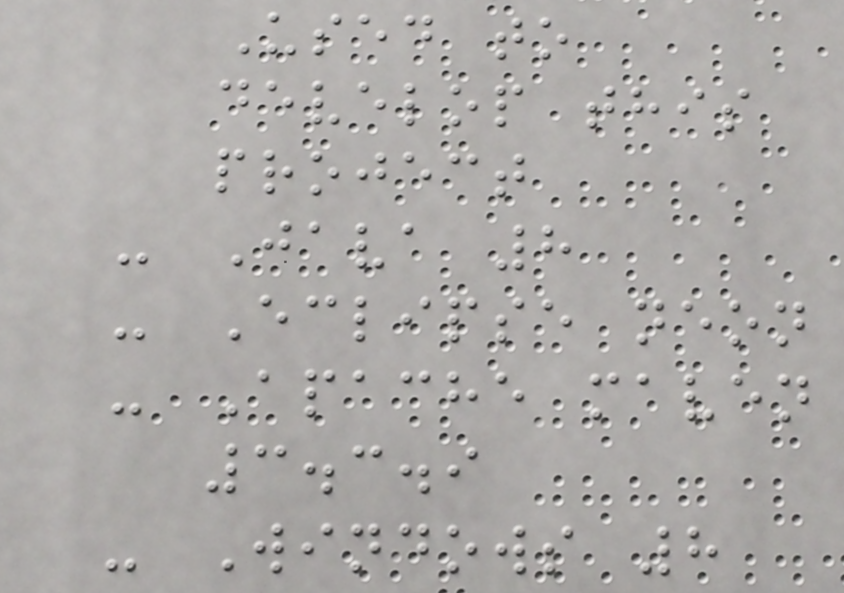Used to
develop this
project
- Java 8
- Eclipse neon
- Apache maven
3.3.9
- Windows 8
